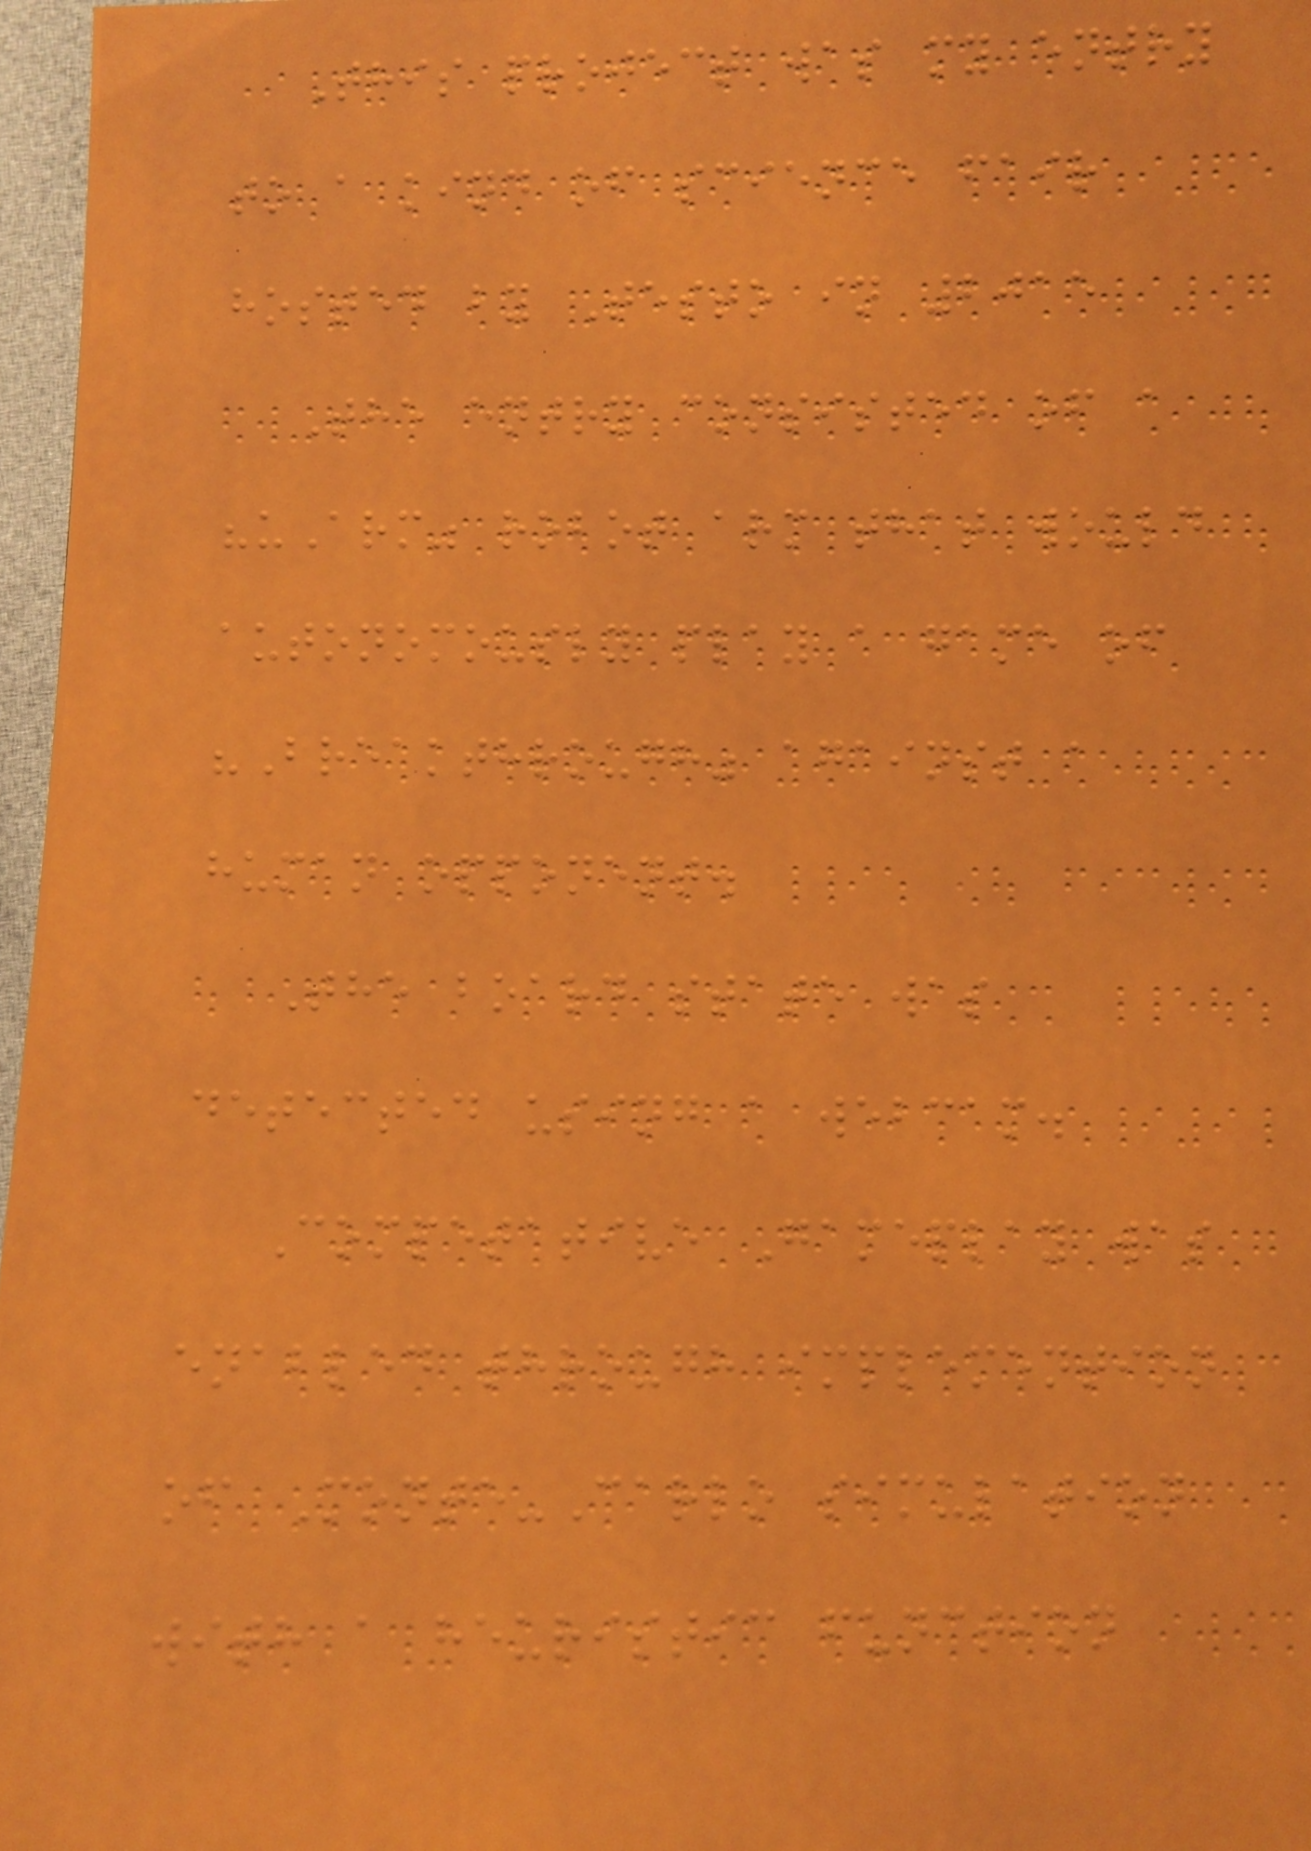This project was my entry
to a kind of science fair
hosted by Testo in 2015
The entry consisted of a
"uArm" robot arm that would
autonomously play a game of
"Breakthrough" against a
human opponent.
The board state was
detected using a webcam.
Competative Gameplay was
enabled through implemention
of Monte-Carlo simulation
with a heuristic function
